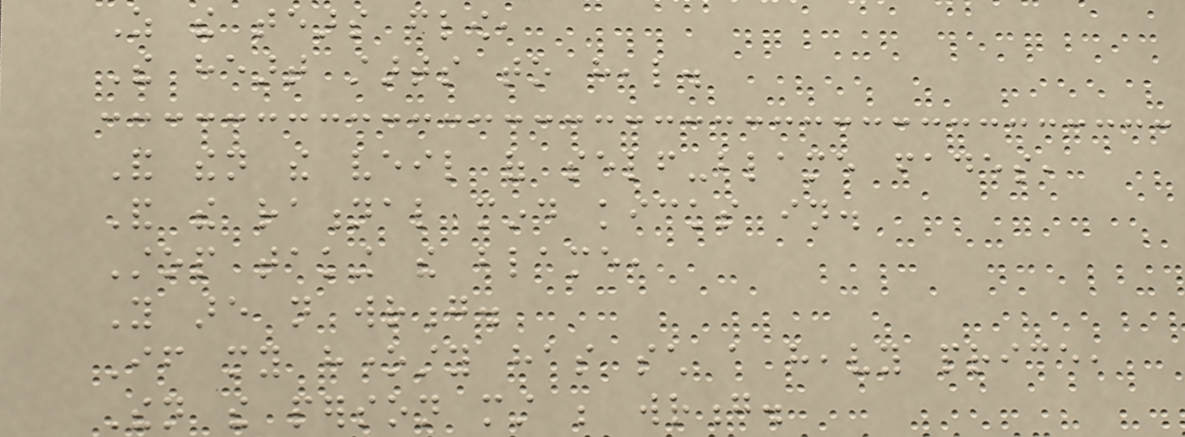As the tears flow,
The heart starts to heal.
And then the veil of self-blame fades,
And the rational mind kicks in.
Stop taking the blame,
You are not wrong.
If my honesty has such a heavy price,
Then the person must be wrong.
